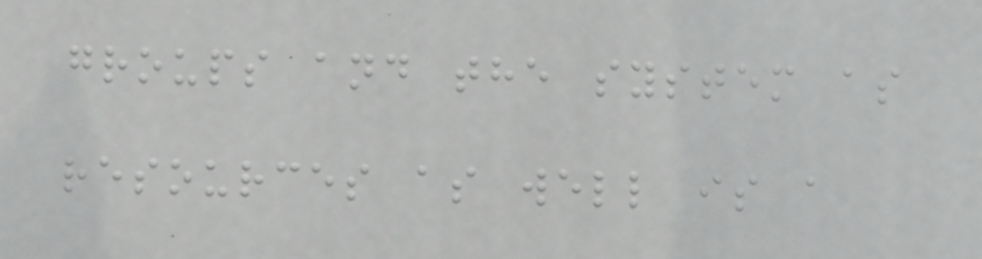groups and the system as
resources as well is a
